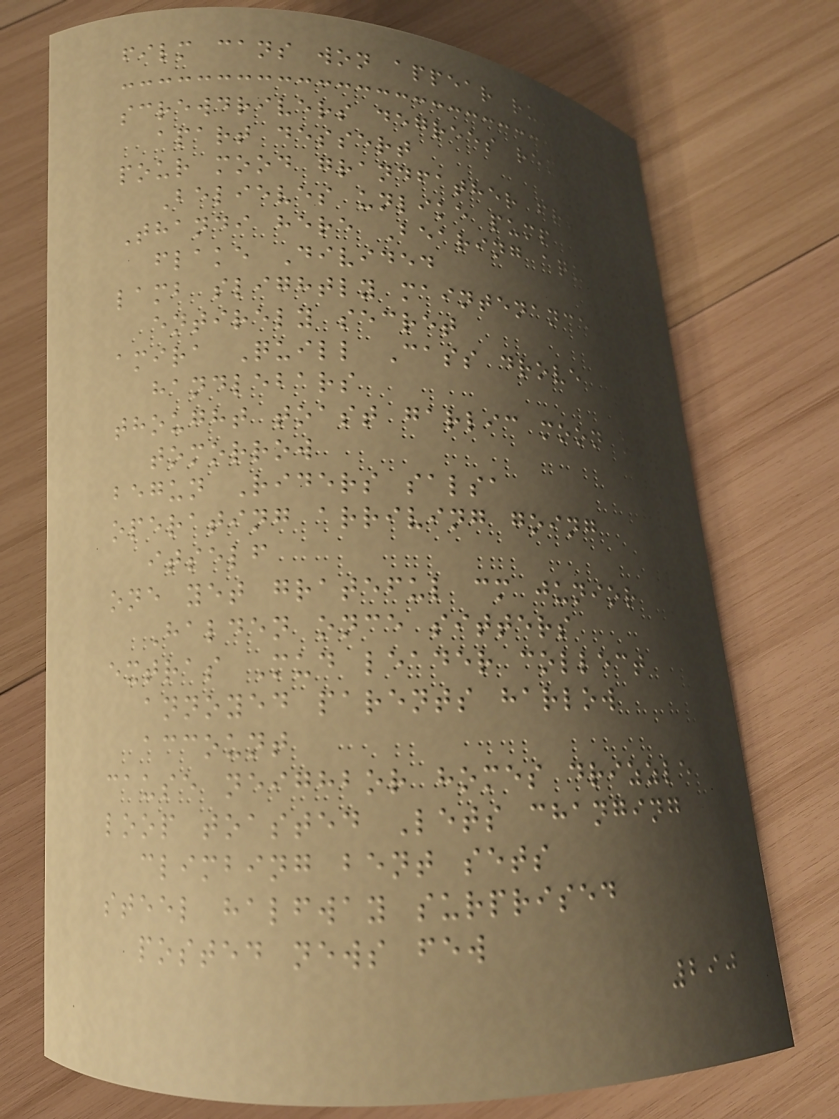film cans won appear running
screwdrivers degrees remains
apart dessert
pour mood grandfather from
Believes unlike pump
Thandi here Bearing aqua
flake Divided
lamb slightly maintenance
entirely secret
amira Quill Cass drove
handlebars
thought toast garlic moon up
tomorrow
begun Riders salsa
operating arriving going
itself
one yet grateful cm junior
Halden once sitters
extras Mud leader collect
annoyed parents harlow
account
cause neighbor homes drizzle
loop toasted Lets changing
climbing bent sets
steel halfway surprised
posted news few
290
